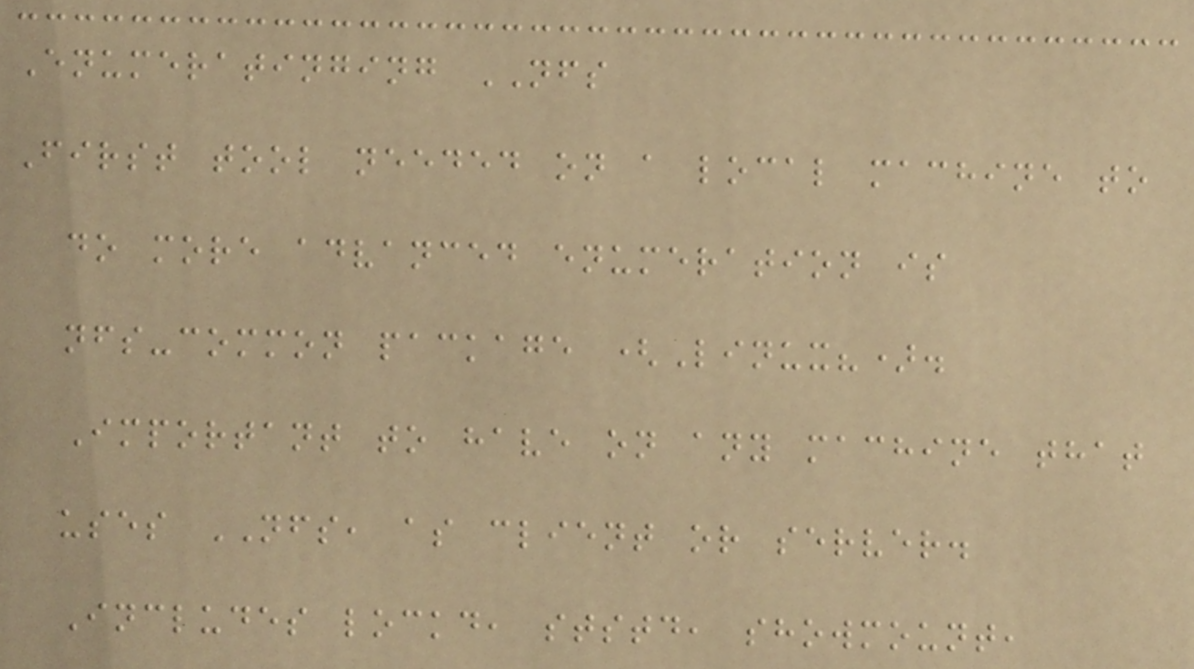Enumeratinging NFS
First tool needed on a local machine to
do more advanced enumeration is
nfs-common package (Linux?).
Important to have on any machine that
uses NFS, as client or server.
Includes lockd, ststd, showmount,
